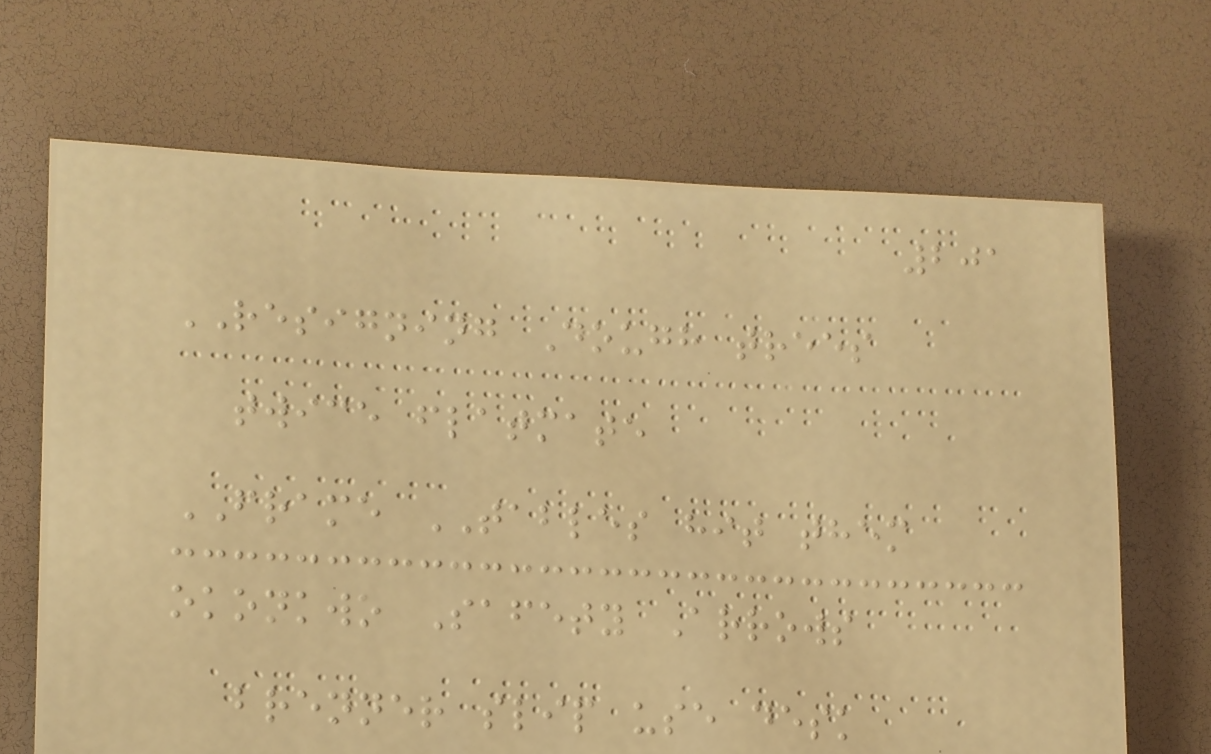201
RESIGNING Dough trees
twice flatmate
FRAME TABLES hit them
okonkwo Safety Arrows
brenner slip use desk
